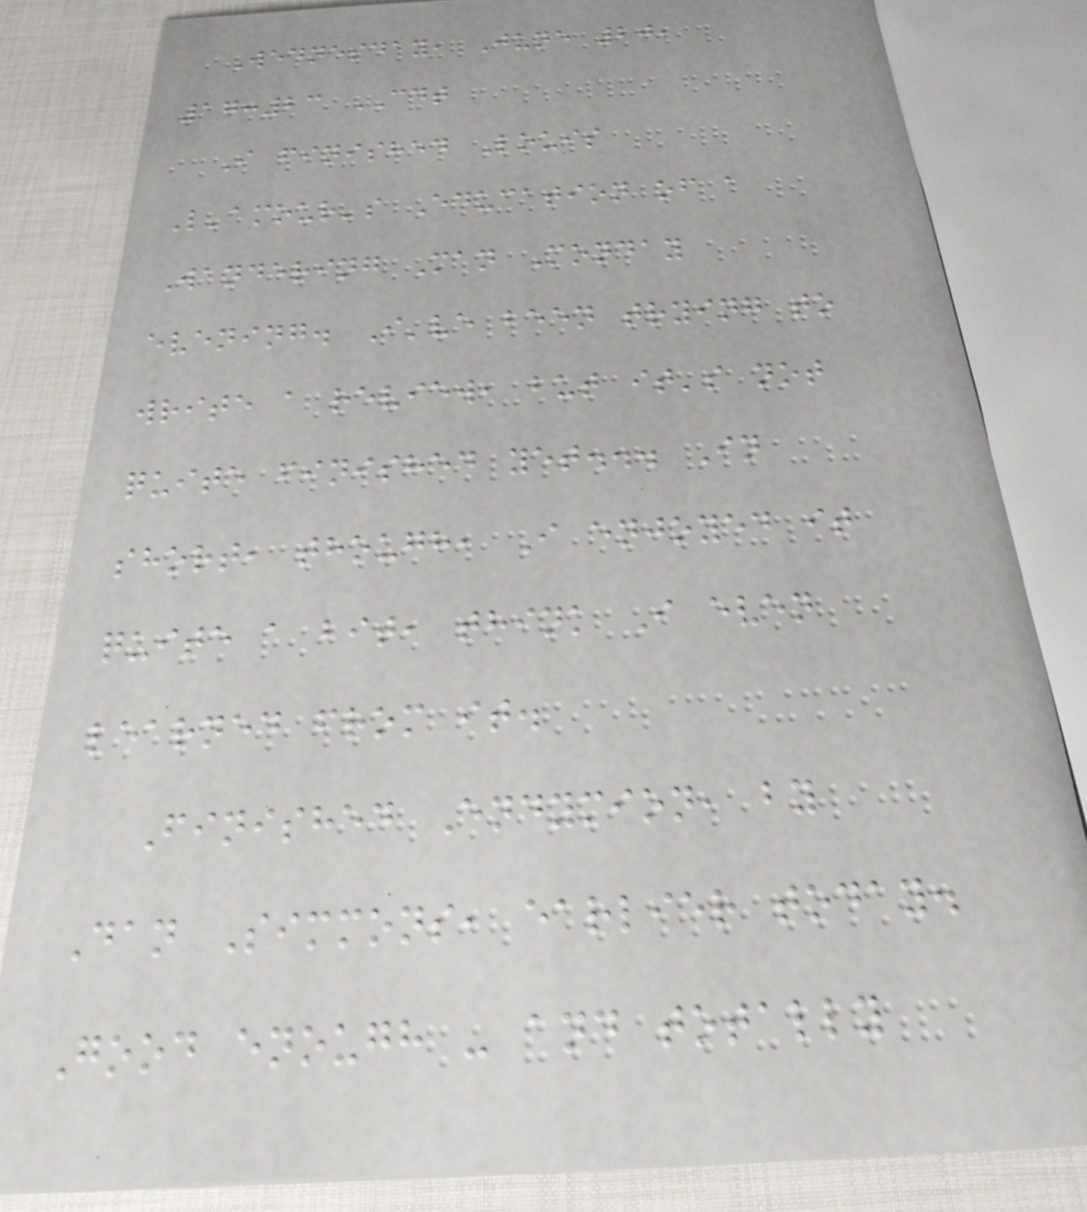Wednesday, June 20,
17:23 CDT
I finished Louis
L'amour's Education of a
Wandering Man Monday
evening. I've been trying to
write a review, but it's not
quite finished yet... In
short, though, I enjoyed it
quite a bit, think I even
learned from it.
Finished Endymion, by
Dan Simmons, earlier today.
Good enough - and totally
